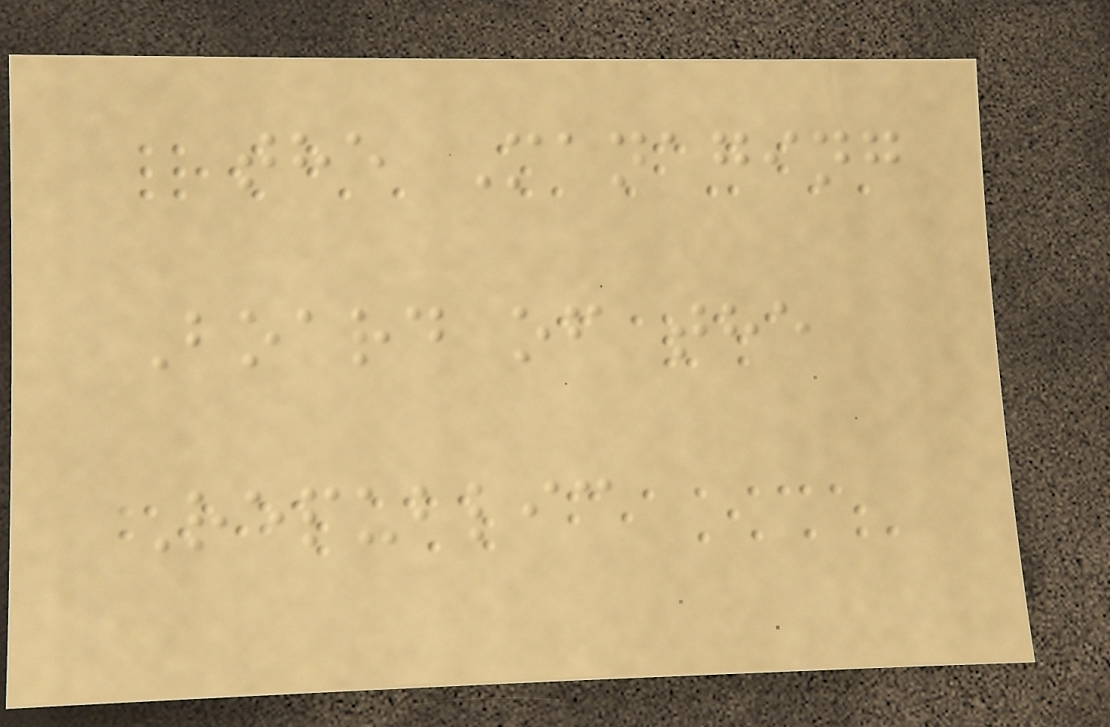the Managing
Board of the
Republic
